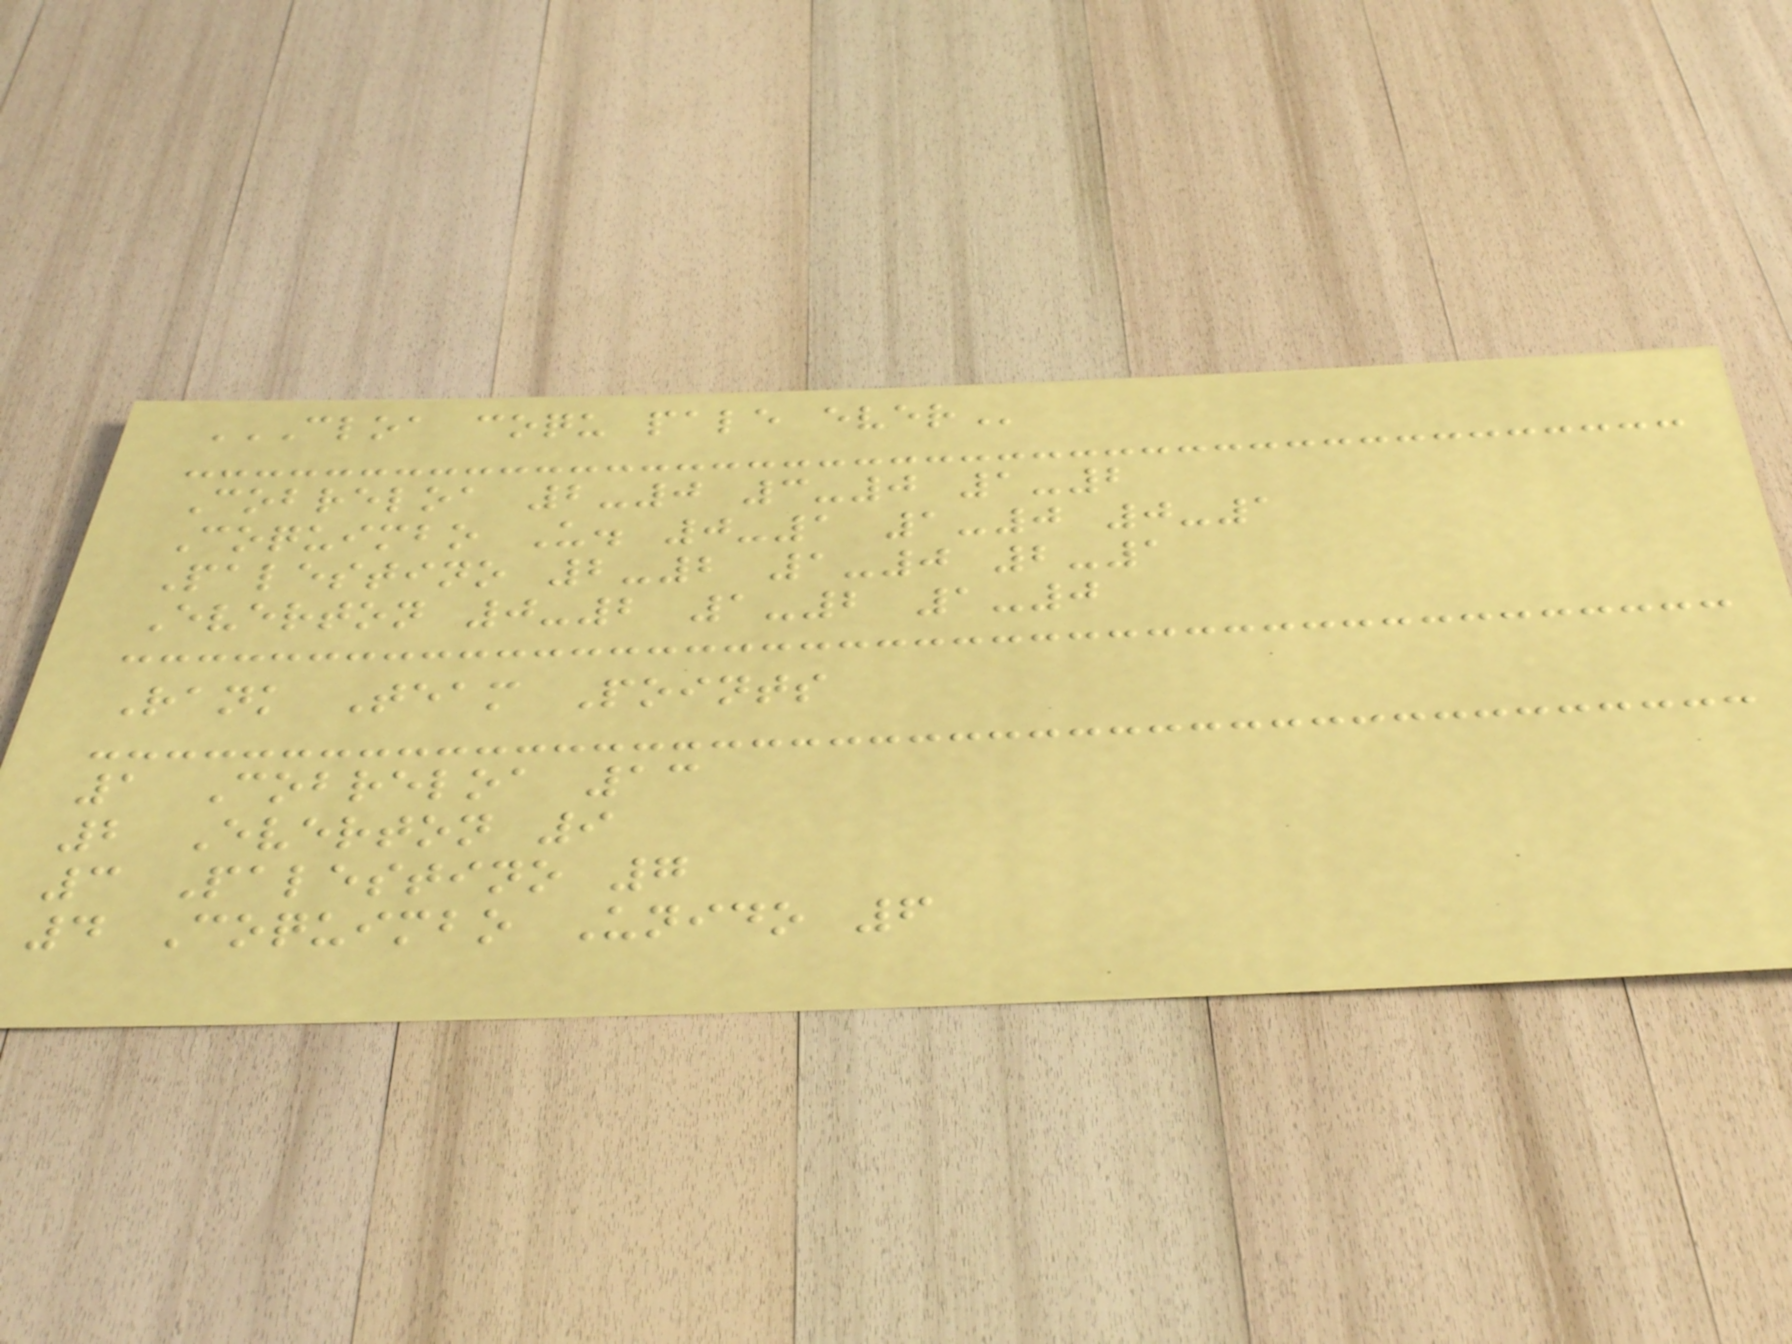CLOA COQU PALE EVER
Cobreloa 2-0 3-0 1-2
Coquimbo U. 0-1 1-0 0-1
Palestino 2-2 1-0 2-1
Everton 0-2 1-2 1-0
Rank Team Points
1 Cobreloa 13
2 Everton 9
3 Palestino 7
4 Coquimbo Unido 6
